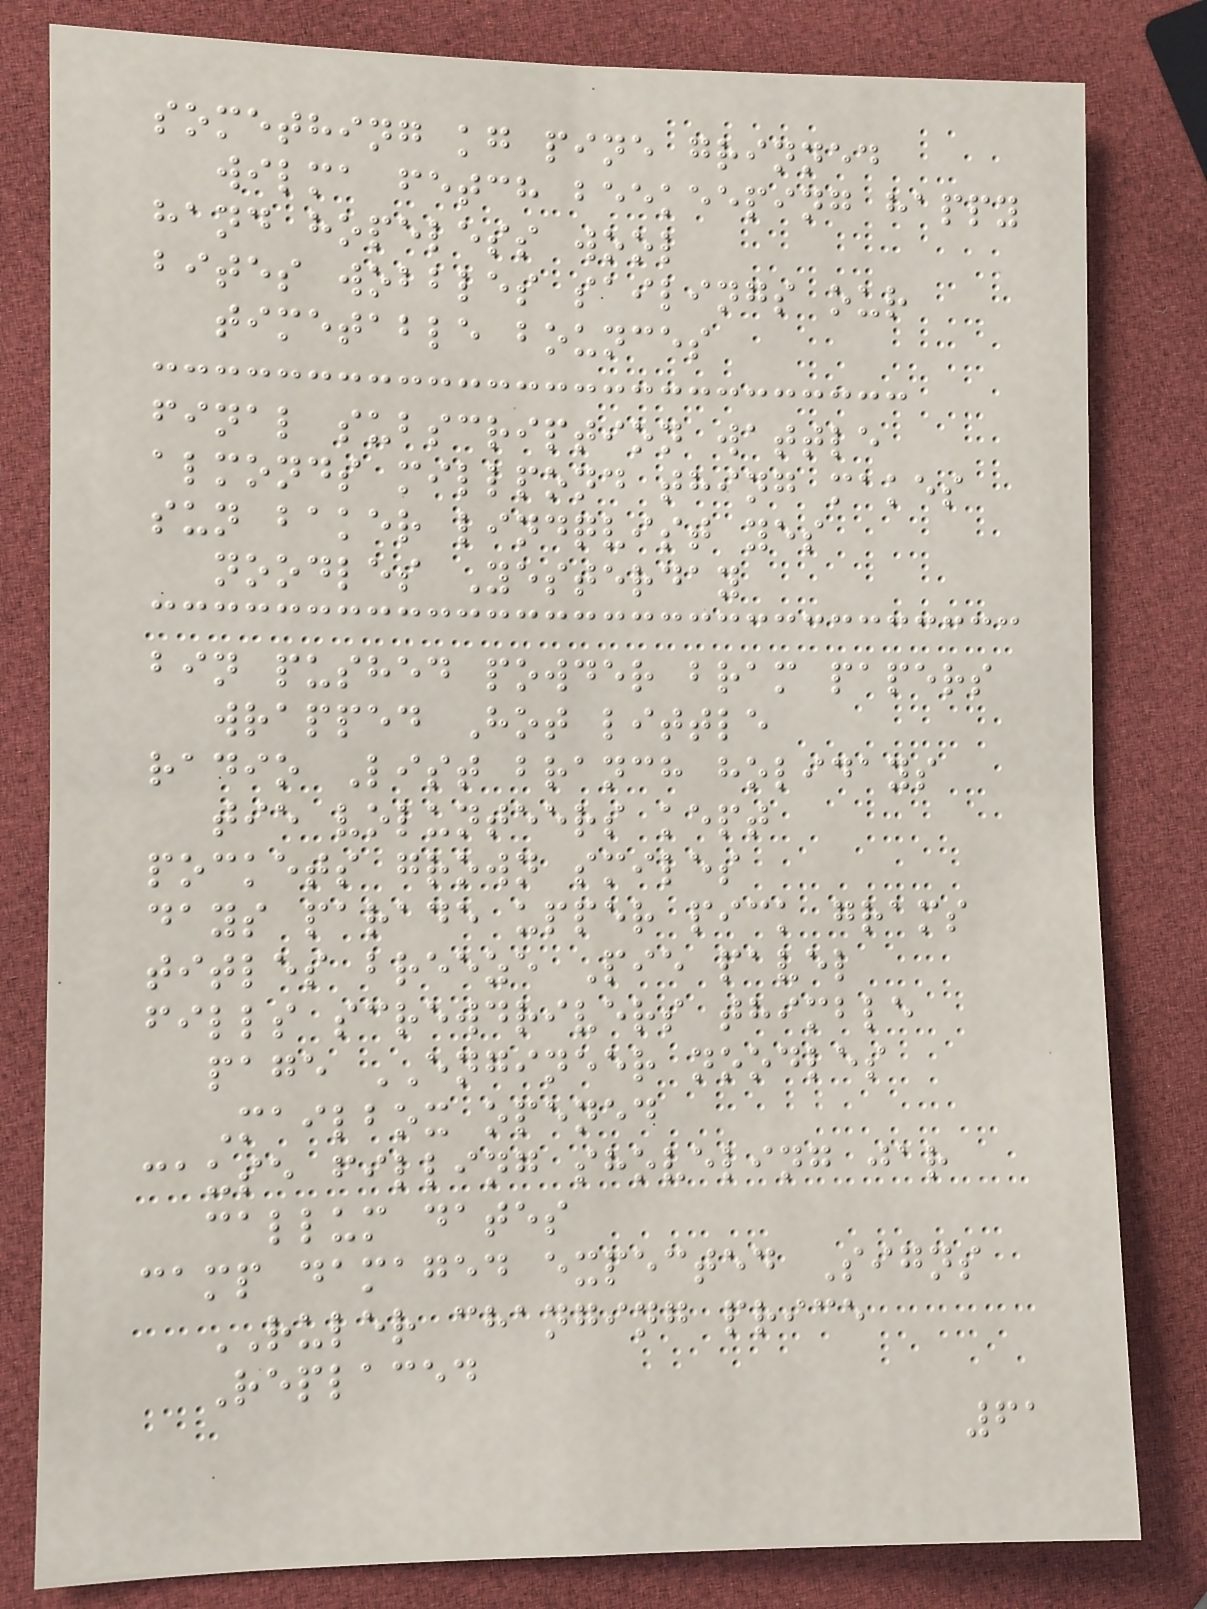something kg pine grinned
wilma fetch beekeeping happy
hand hopeless wool
bites wobbles sailings our
timetable bounces
final subscription wattle
almonds millpond thing makes
sun baker lindqvist yes
noodles Yesterday
bin pushed powder bram papers
wrapped Hot little
radio List branch holidays
tie volunteers kept
pockets grown smiles
days parade upper pick grams
titles breeze Pie pavel
fills screwdrivers thimble
page ENGINEER noodles
Mailbox opened
cause filling shoveling jar
callum dates
camp damaged expected Signs
RULER changing price
Replaced
61
